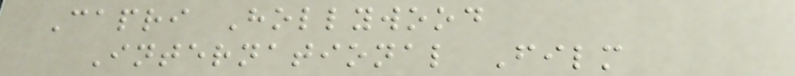Capri Hollywood
International Film
